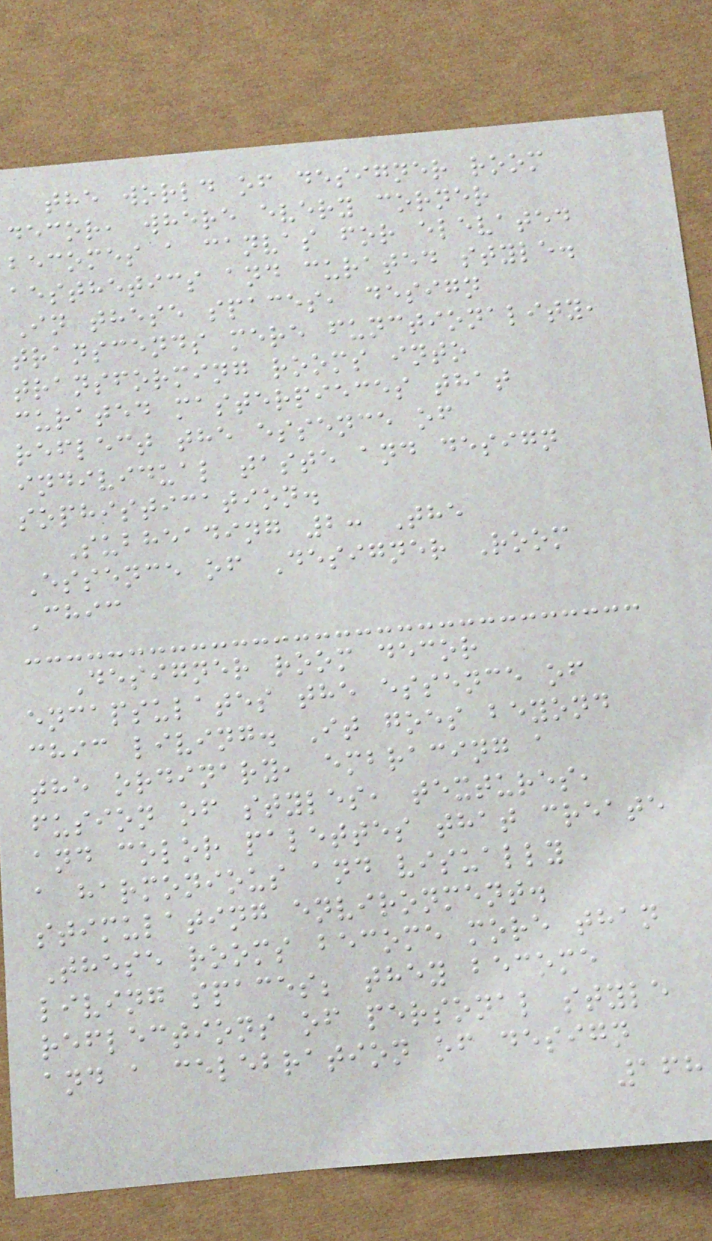the world of designer room
decor, where every corner
becomes a canvas for elevated
aesthetics and curated style.
In these spaces, design
transcends mere functionality,
transforming rooms into
curated masterpieces that
reflect the essence of
individual taste and design
sophistication.
Subheading 2: The
Essence of Designer Room
Chic
Designer room decor
encapsulates the essence of
chic living. It goes beyond
the ordinary, embracing a
fusion of styles, textures,
and color palettes that create
a harmonious and visually
stimulating environment.
These rooms become more than
living spaces; they become
reflections of personal style
and a celebration of design
168
